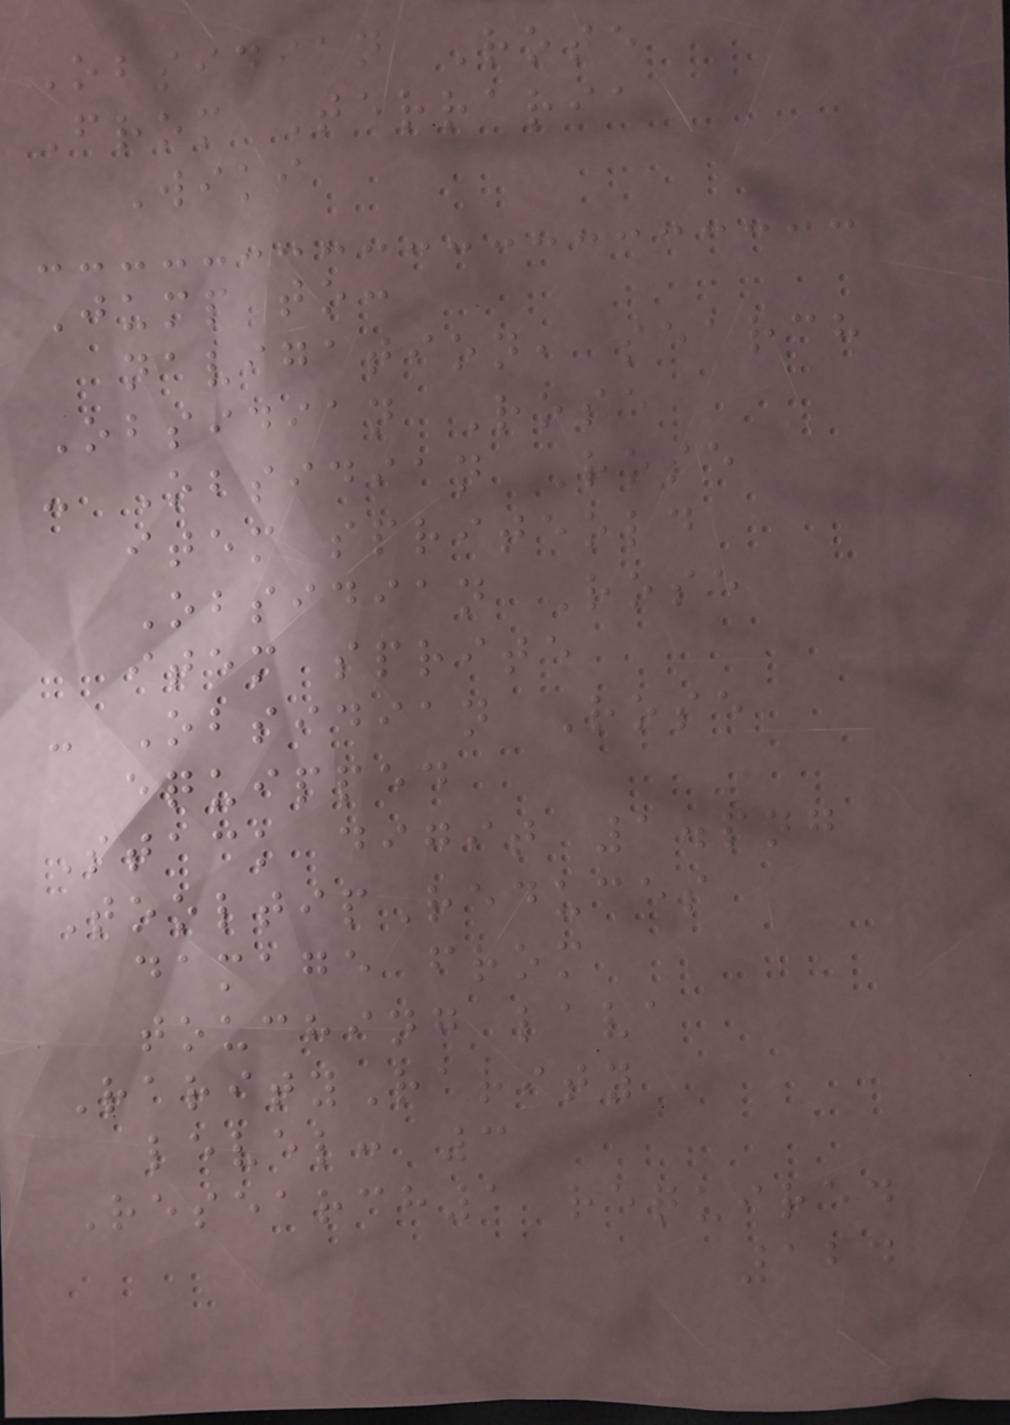Obsidian Rose
From Terraria
Wiki
Jump to:
navigation, search
Obsidian Rose
- Obsidian Rose
item spriteold
Obsidian Rose
item sprite
- Obsidian Rose
equipped
Stack digit 1.png
TooltipReduces
damage from
touching lava
RarityRarity
level: 3
Research1 required
124
